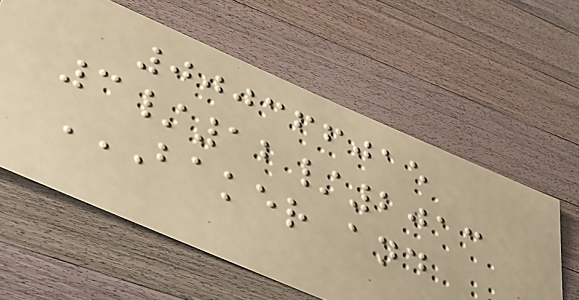000366015
3/12/2013
BAKER AND
